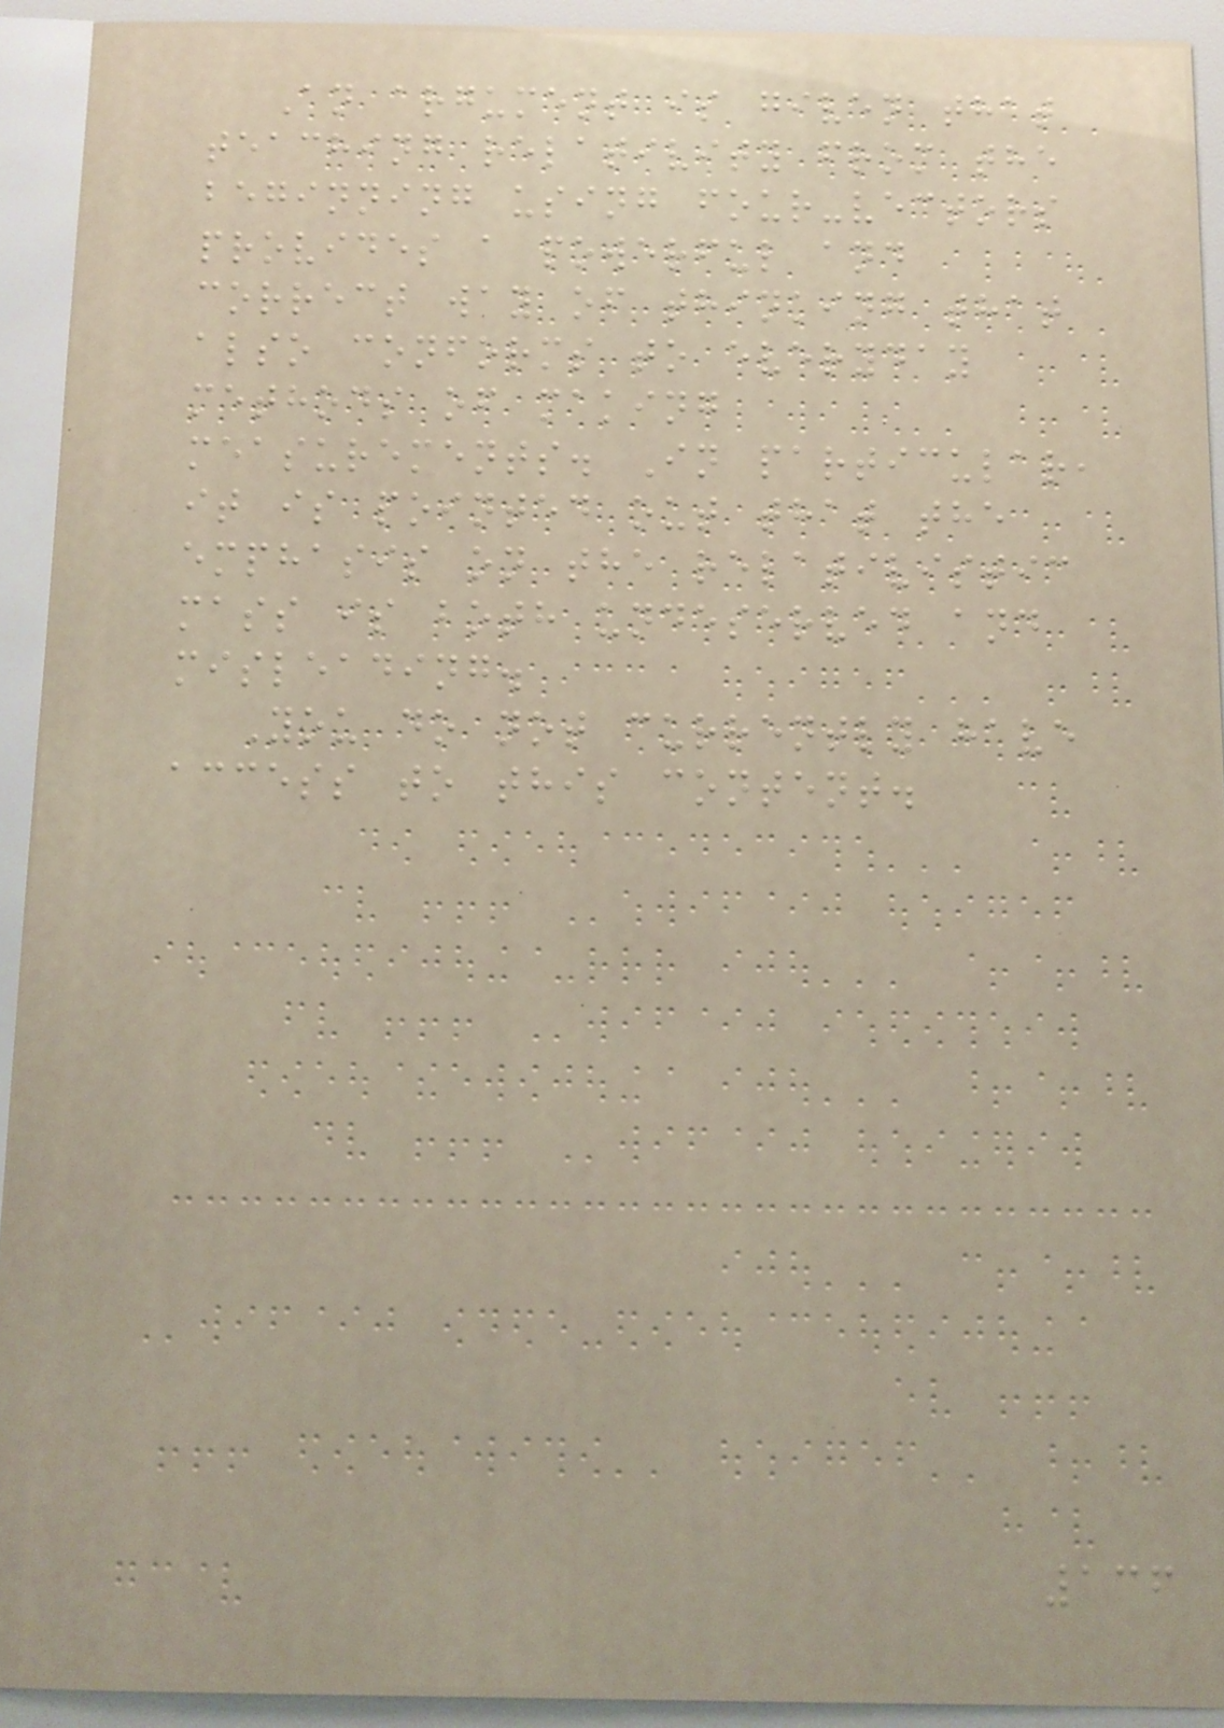An argument is given that
teaching relativity from the
beginning using four-vectors
provides a powerful and
correct way of thinking that
also conforms to everyday
methods of making
measurements. In particular,
it is pointed out that the
emphasis on the relativistic
mass is both undeserved and
misleading.
You do not currently have
access to this content.
136
